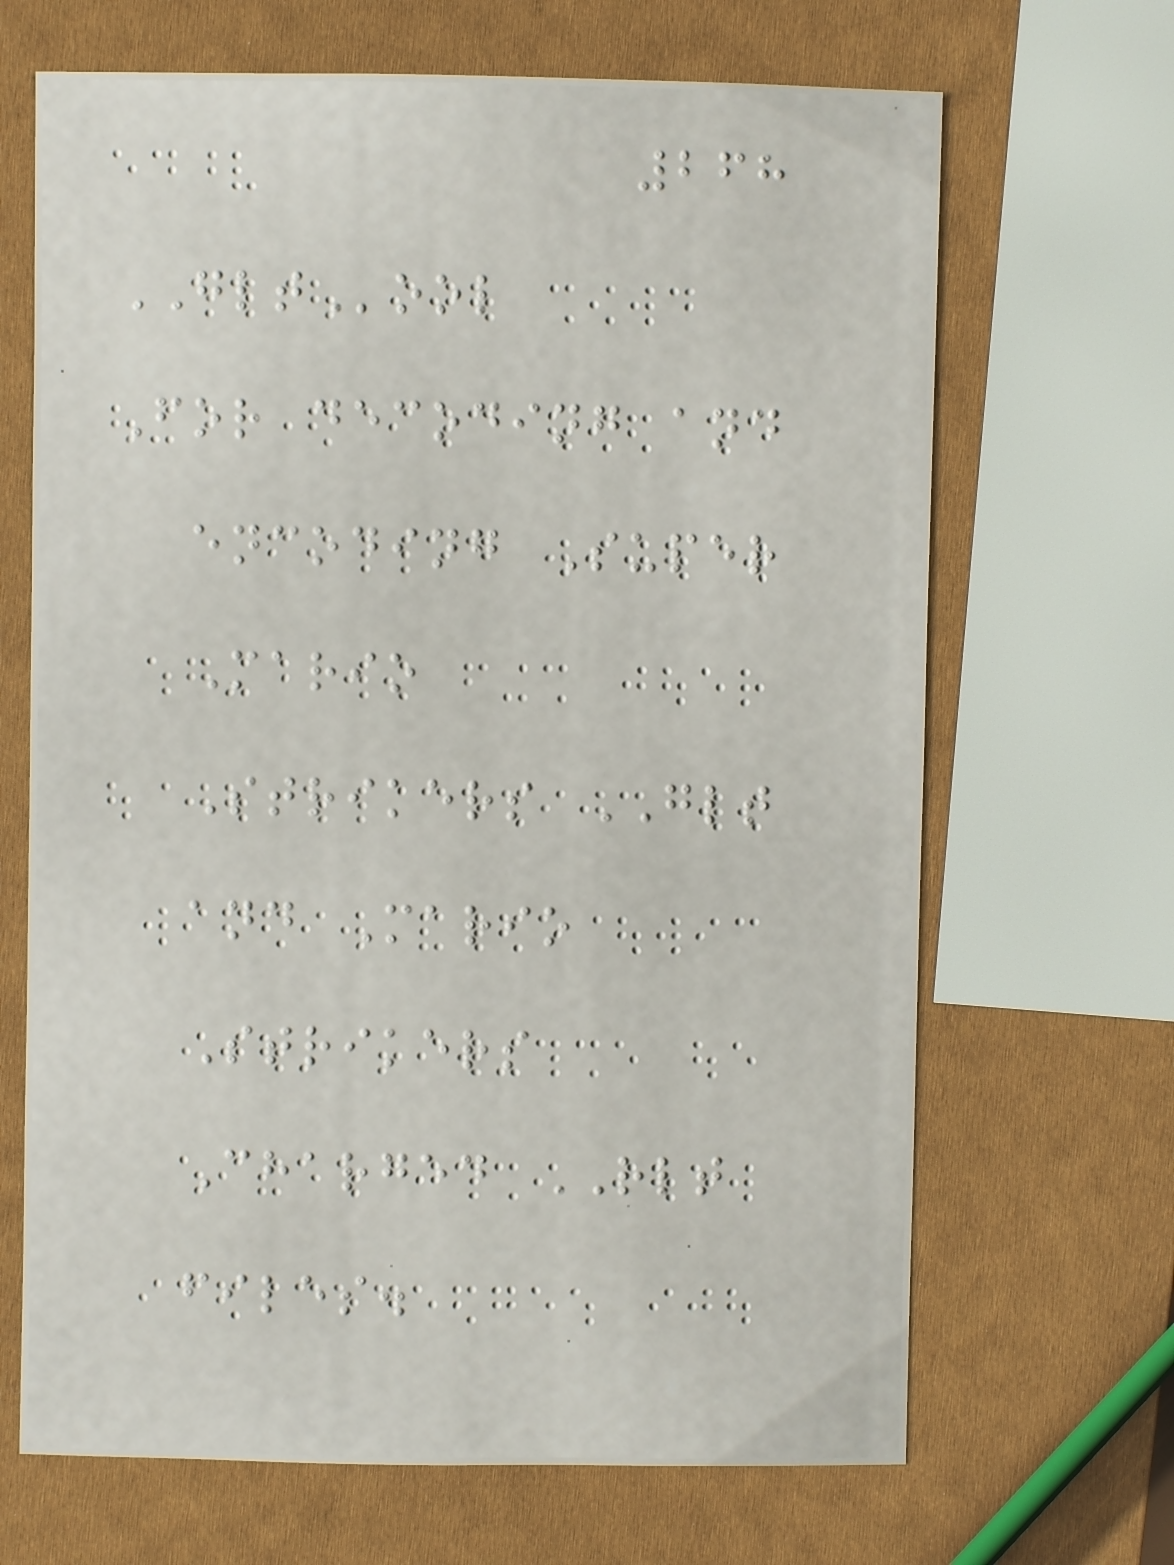268
GLTool
For decoding and
encoding Super
Mario
Strikers GLT
and Mario
Strikers
Charged RLT
files.
